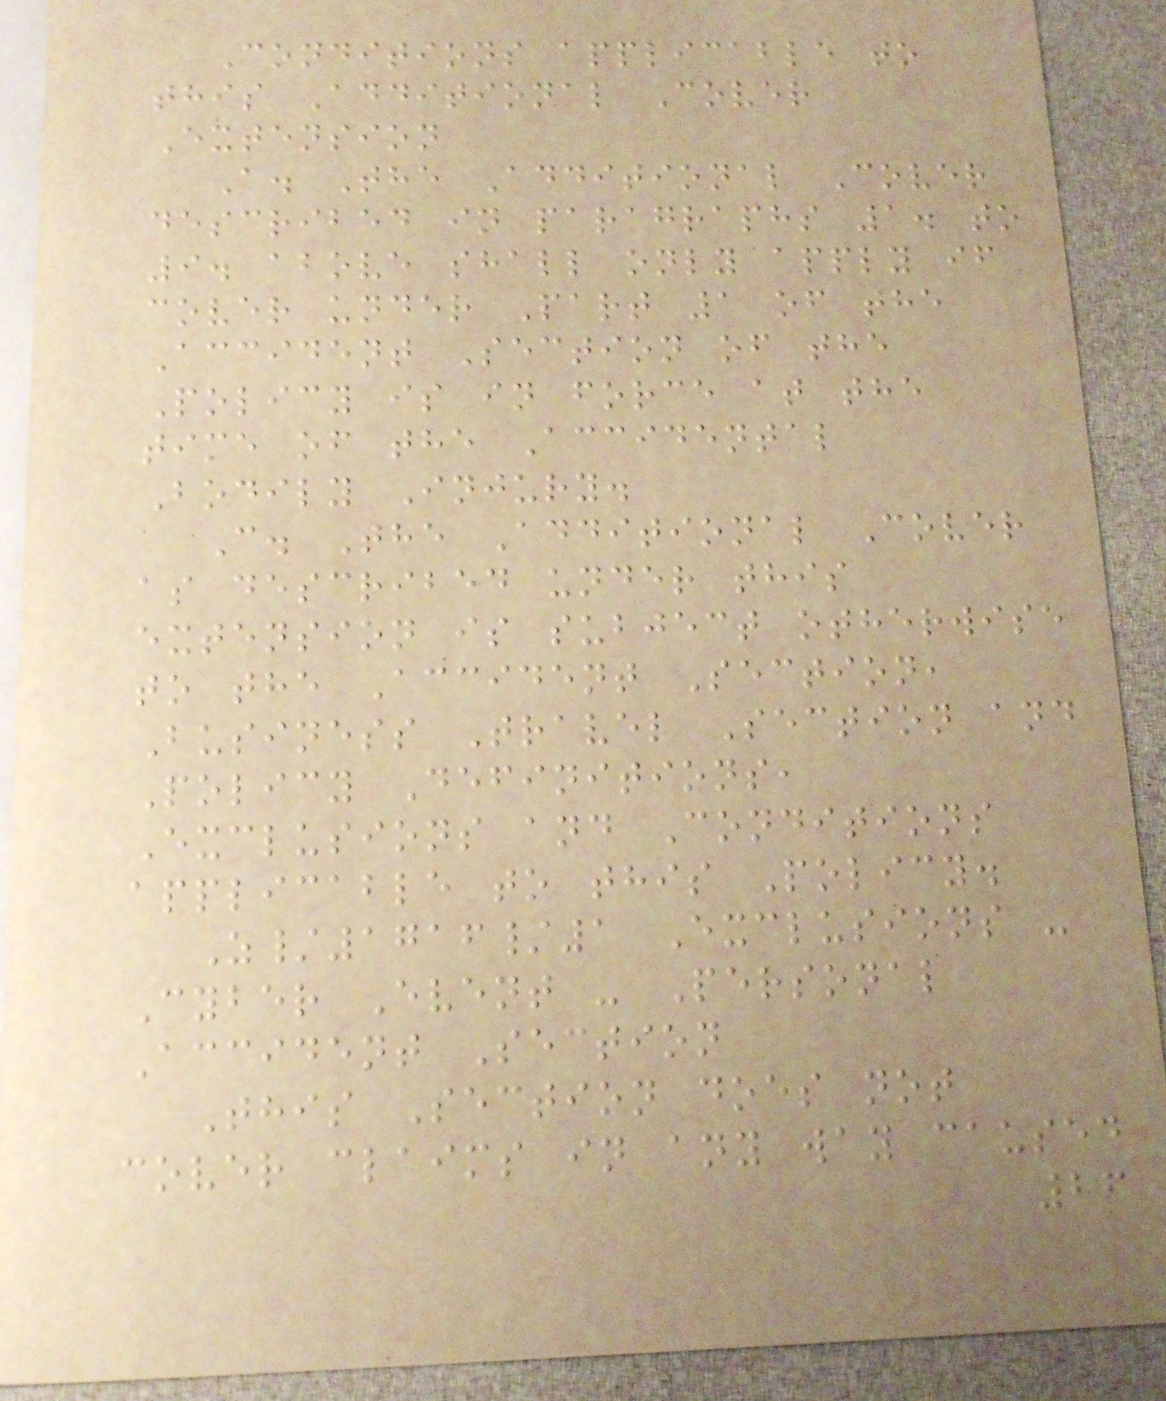Conditions applicable to
this Additional Cover
Extension
A. The Additional Cover
described in paragraphs 1. to
9. above shall only apply if
cover under Part 1 of the
Accident Section of the
Policy is in force at the
time of the Accidental
Bodily Injury.
C. The Additional Cover
as described under this
extension is subject otherwise
to the Accident Section,
Business Travel Section and
Policy Definitions,
Exclusions and Conditions
applicable to this Policy.
Z/1716/1 Exclusions -
Cyber Event - Personal
Accident Section
This Section does not
cover claims in any way caused
26
